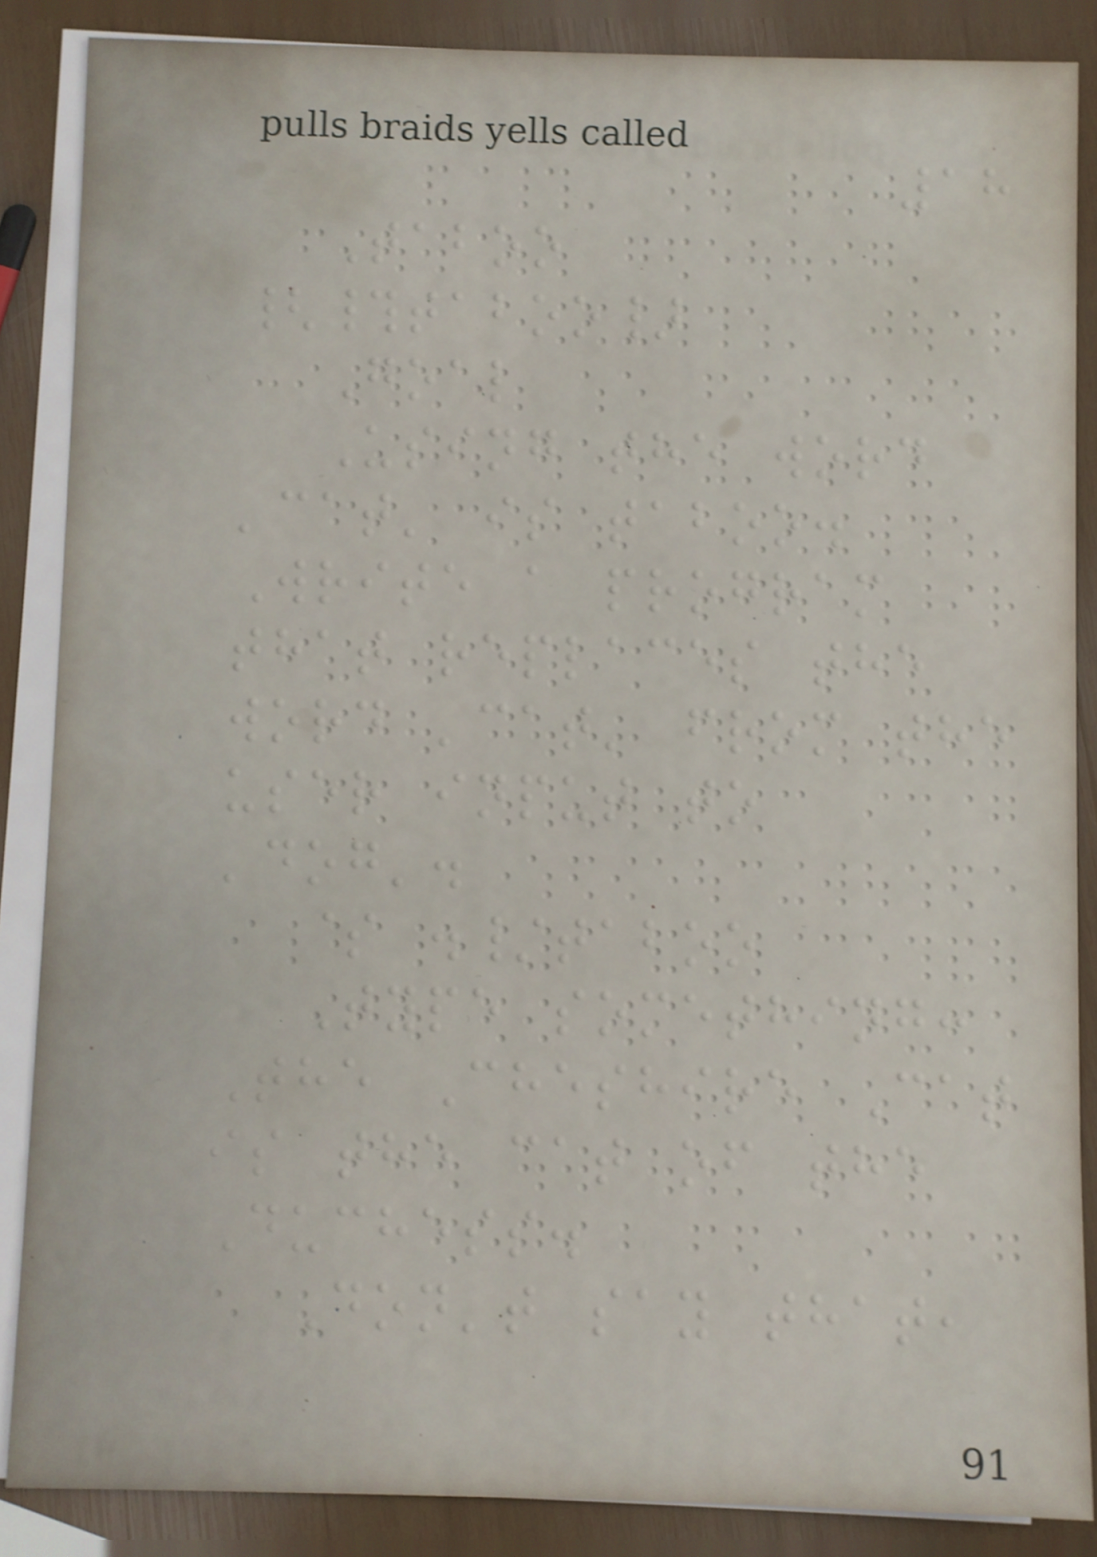18
Taboo
{#taboo}
Goal
Using the word
'cat' is taboo.
Write a program
that replaces the
word 'cat' from the
user input to
'dog'.
$ ./taboo
Type something:
The Cheshire Cat
is the cat of the
Duchess.
Don't say that,
